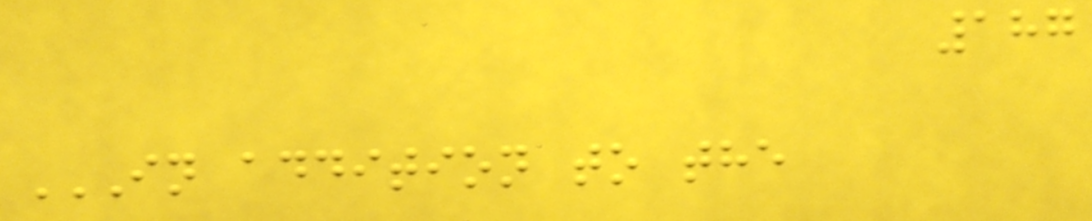187
IN ADDITION TO THE
